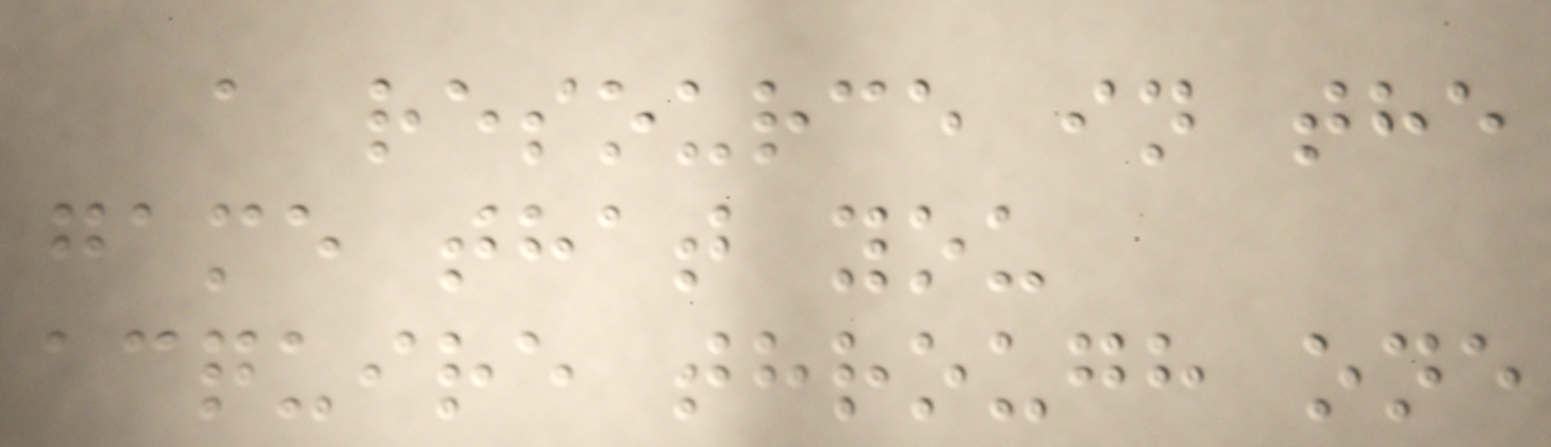a resource in the
game that you
acquire through one
